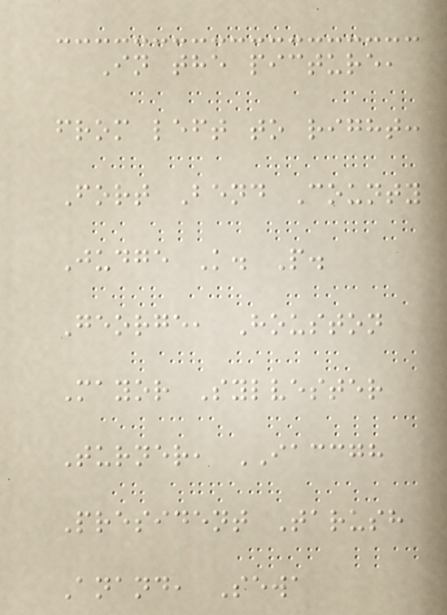In the picture,
from left to right:
Fort Bend County
Judge K. P.
George, Houston
Mayor Sylvester
Turner, IACCGH
President Tarush
Anand, Sewa
